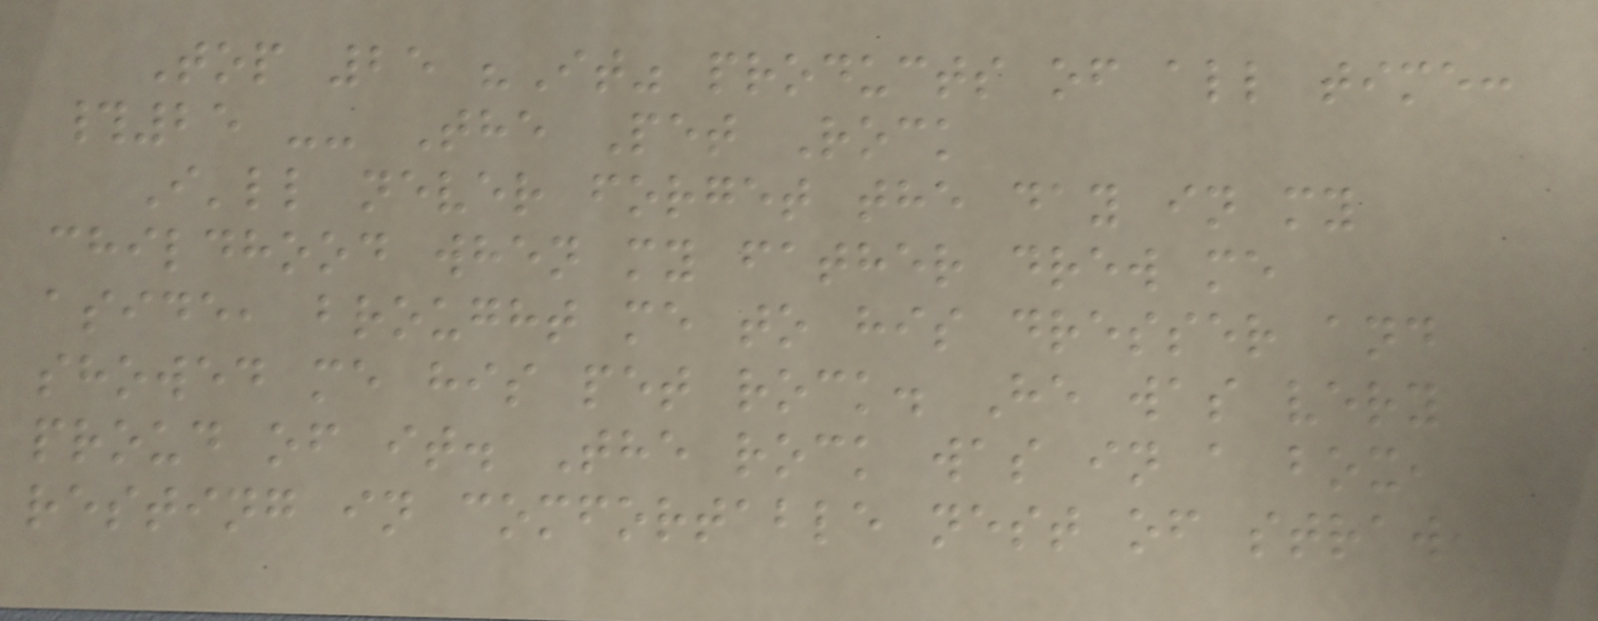Top 25 "It" products of all time:
#25 -- The Pet Rock
I'll never forget the day in my
childhood when my father drew me
aside, brought me to his dresser and
showed me his pet rock. He was very
proud of it. The rock was in a box,
resting in comfortable nest of straw,
